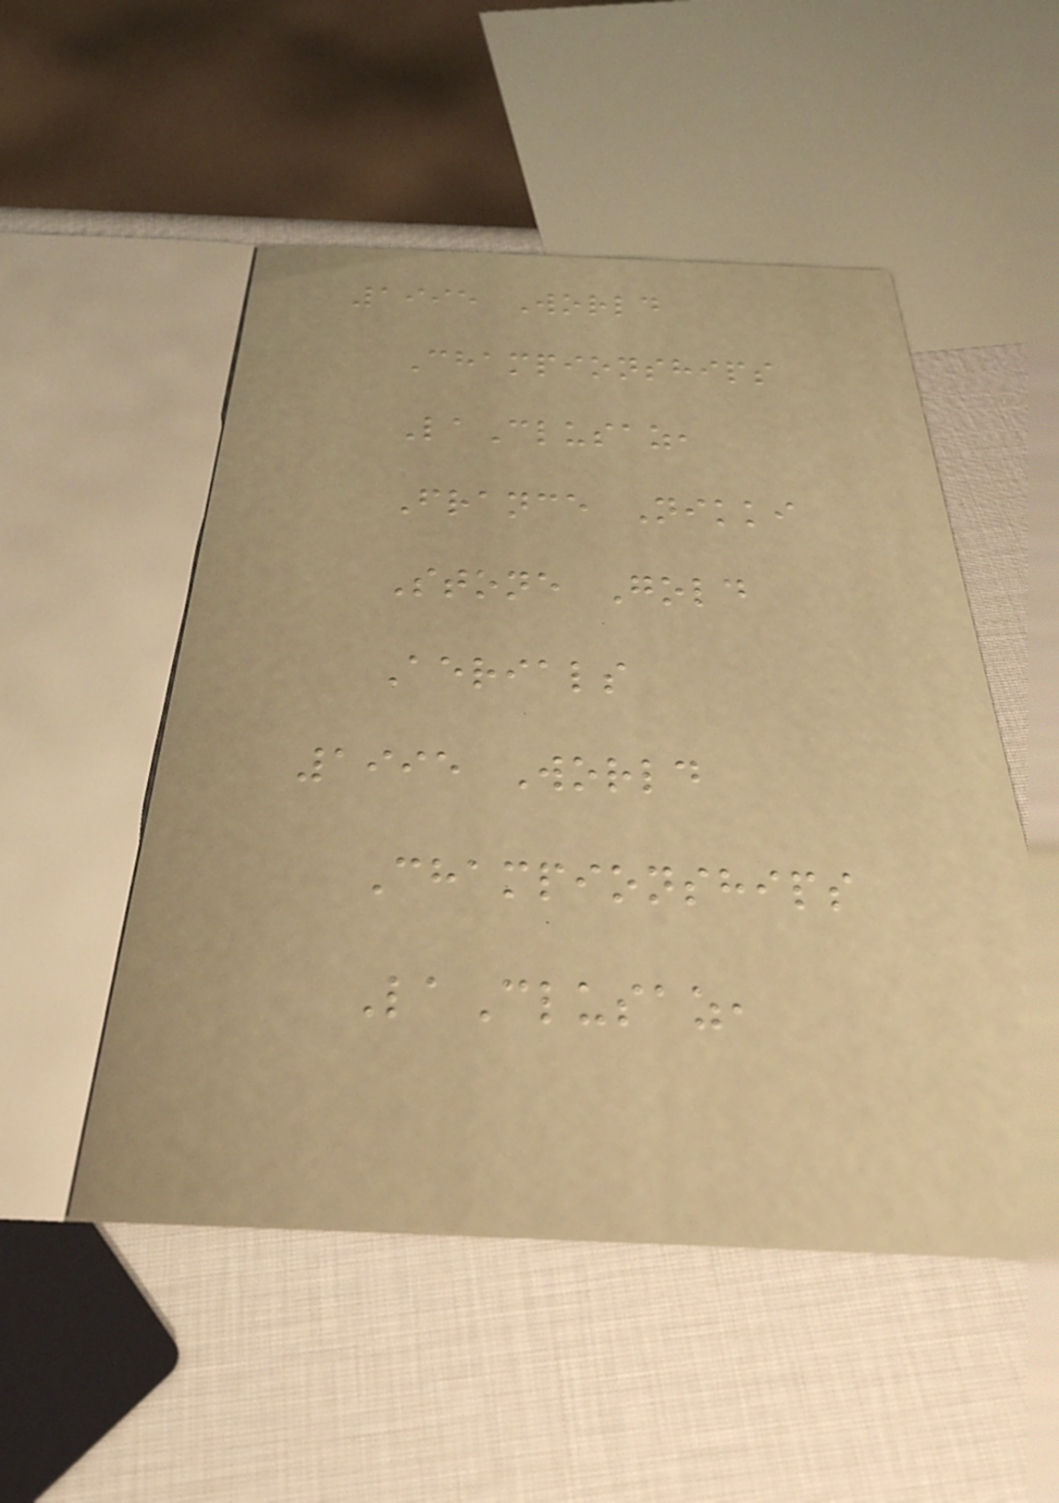1995 World
Championships
LaClusaz,
France Nikki
Stone Gold
Aerials
1995 World
Championships
LaClusaz,
